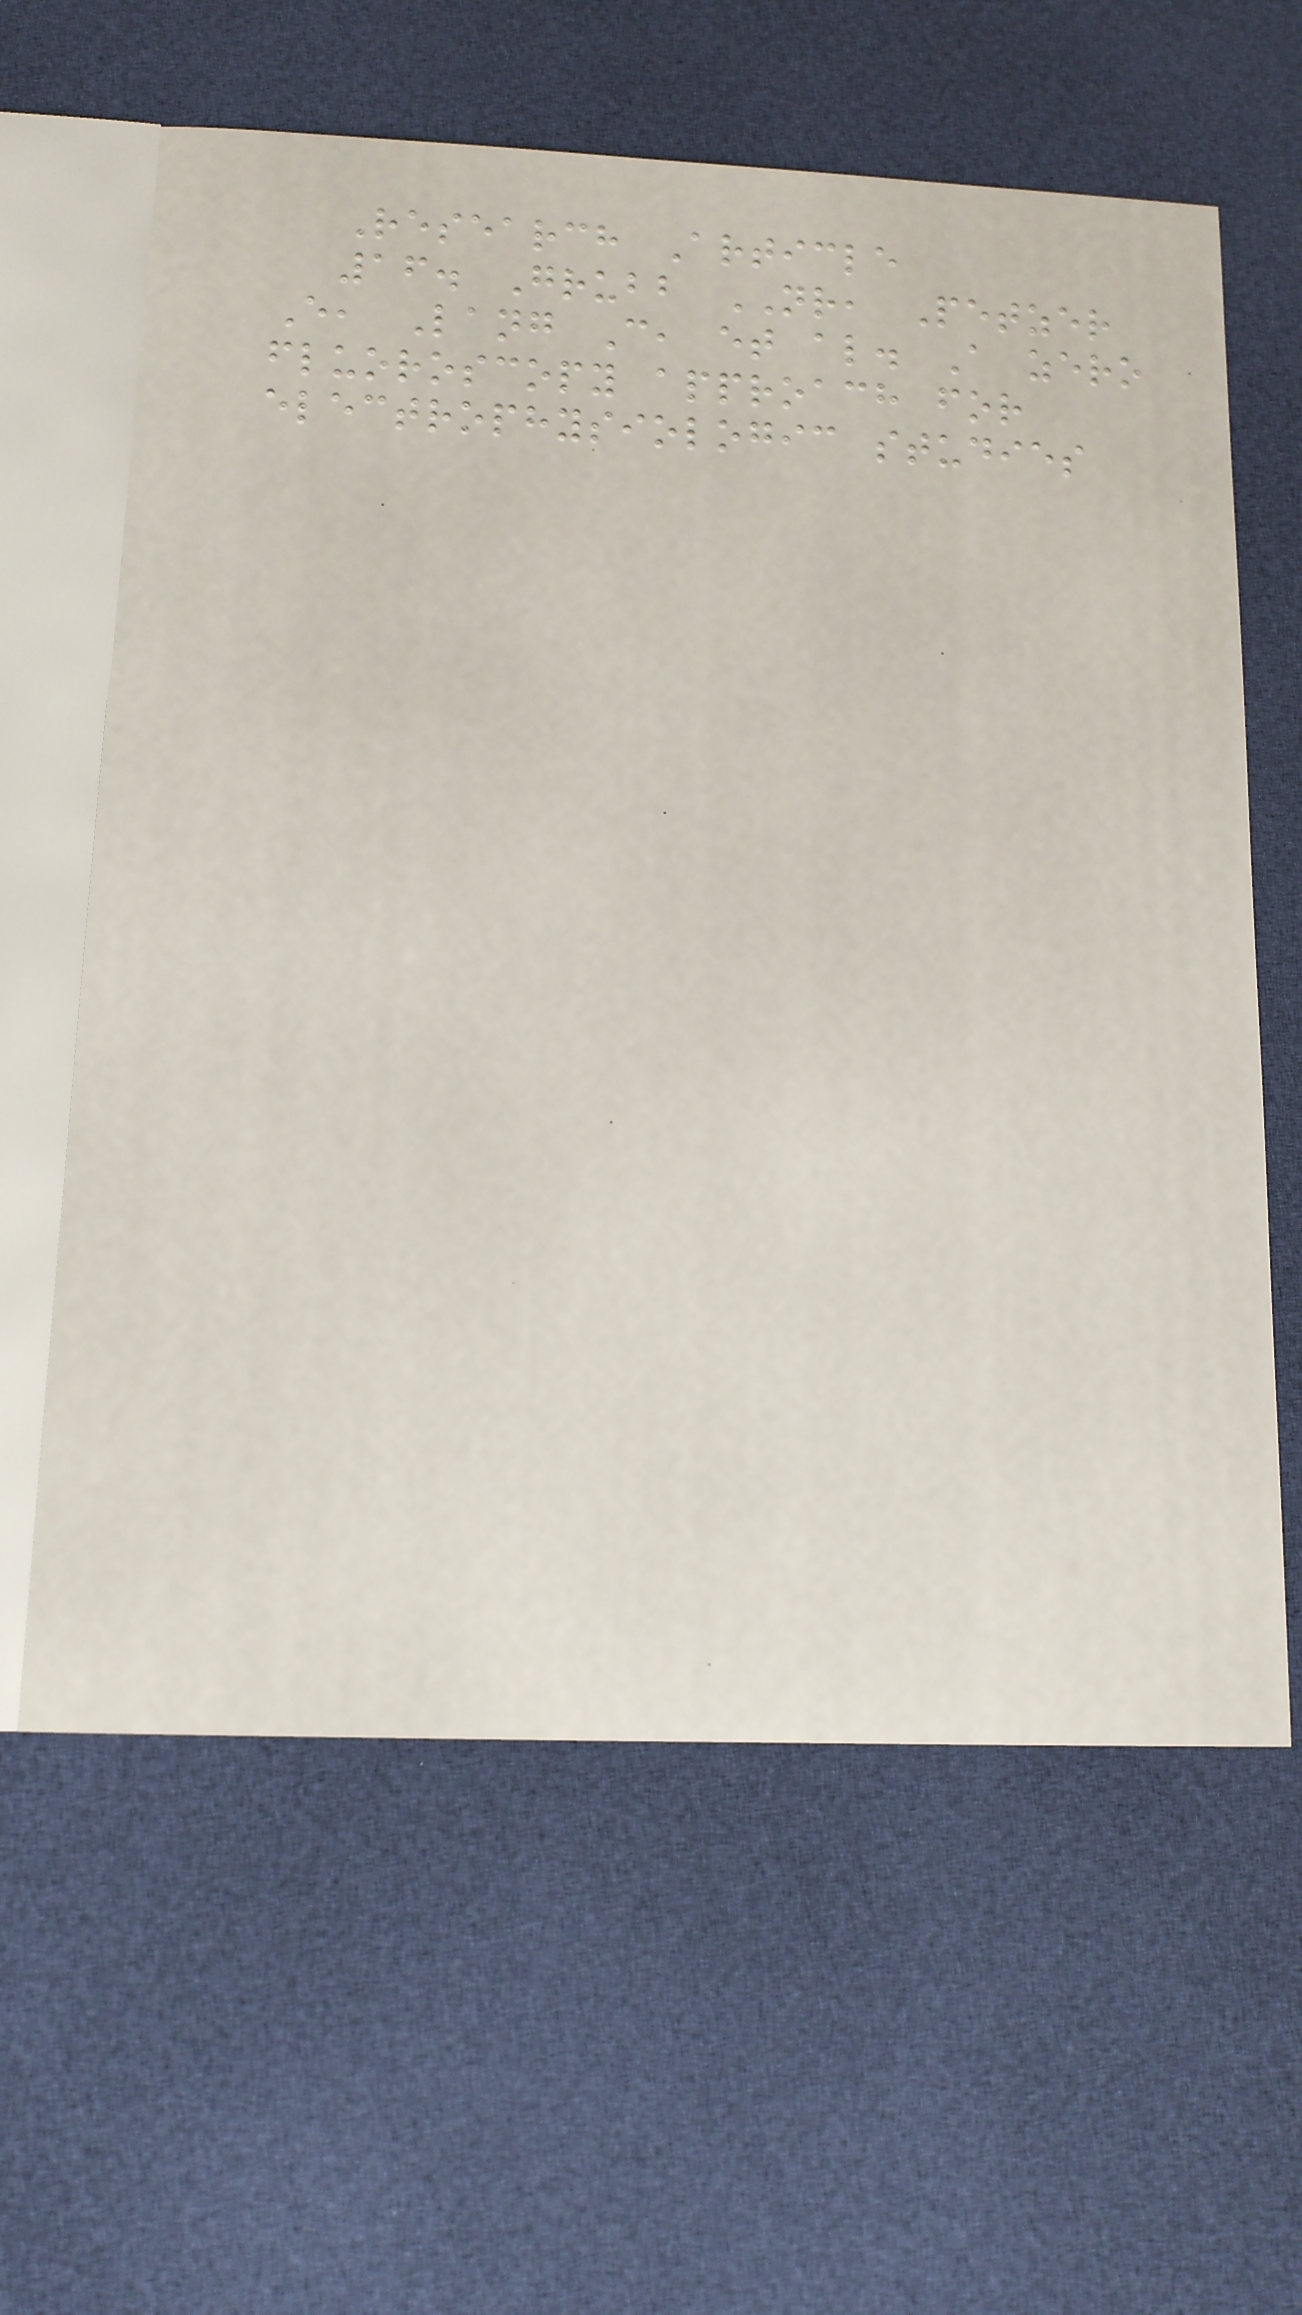Research Article
16. Grubb NR, Petzer
E, Lang C, et al. A zero
fluoroscopy approach for
electrophysiologic studies
